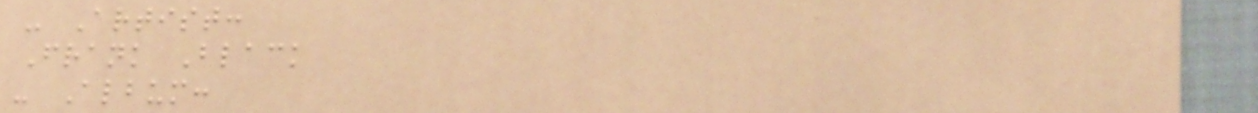- Artist:
Frank Black
- Album:
